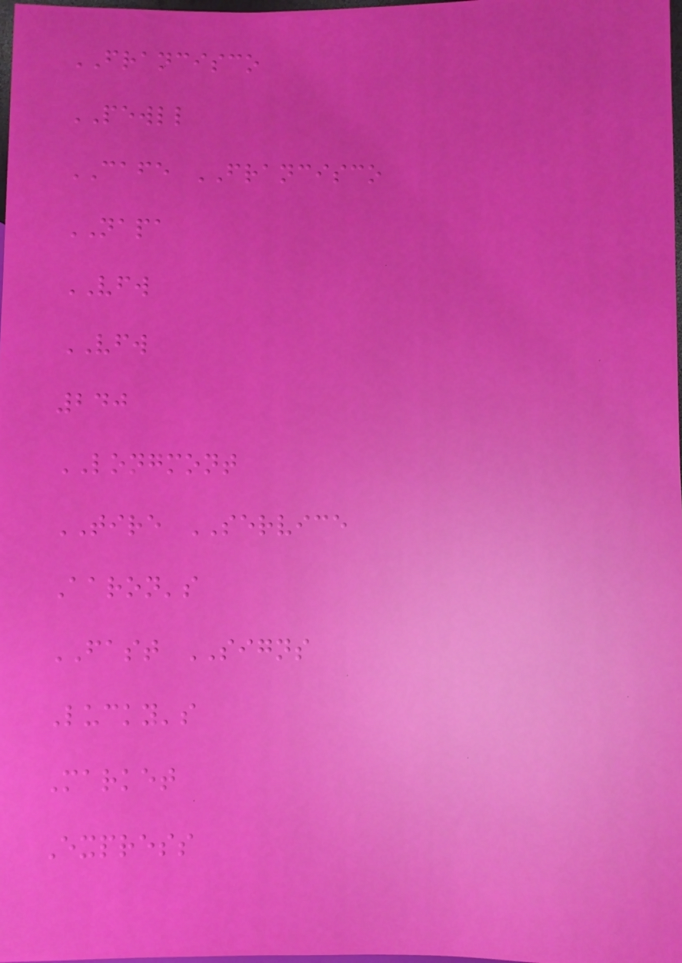FRANCISCO
PEWLL
CAFE FRANCISCO
NAPA
VFW
VFW
240
LONGMONT
TIRE SERVICE
Aaron's
FAST SIGNS
Lucky's
Market
Express
